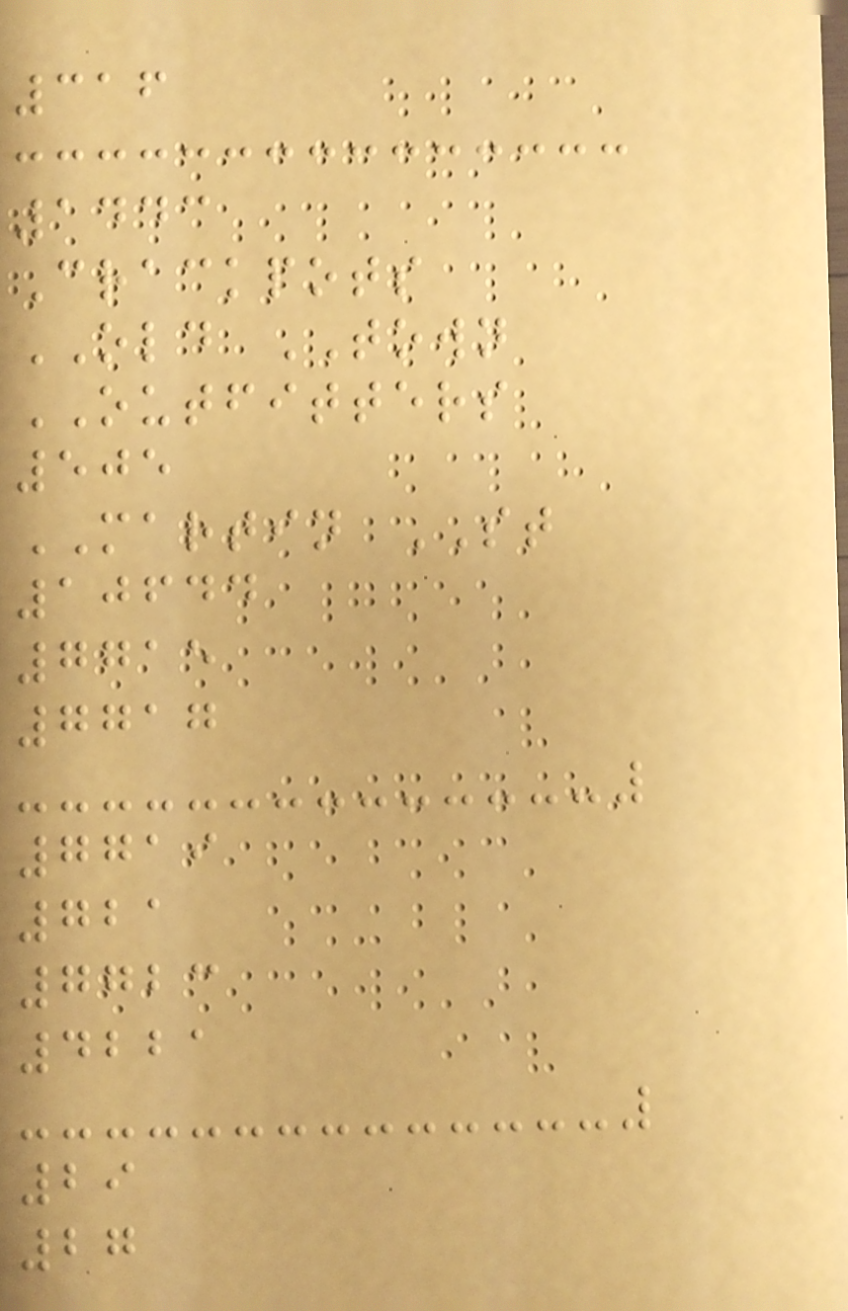316
1443
Crackpots
OLD TOWN
OUTFITTERS
505
MARTIN ST
10644
7715
7717
7719
721
7723
4221
29
27
